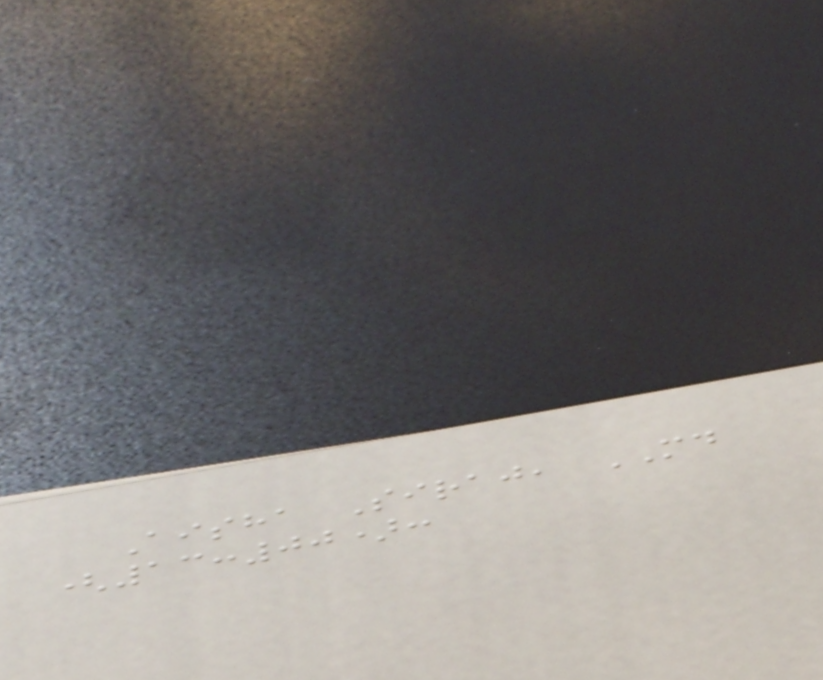Aisha Siraj, MD
(13:00):
